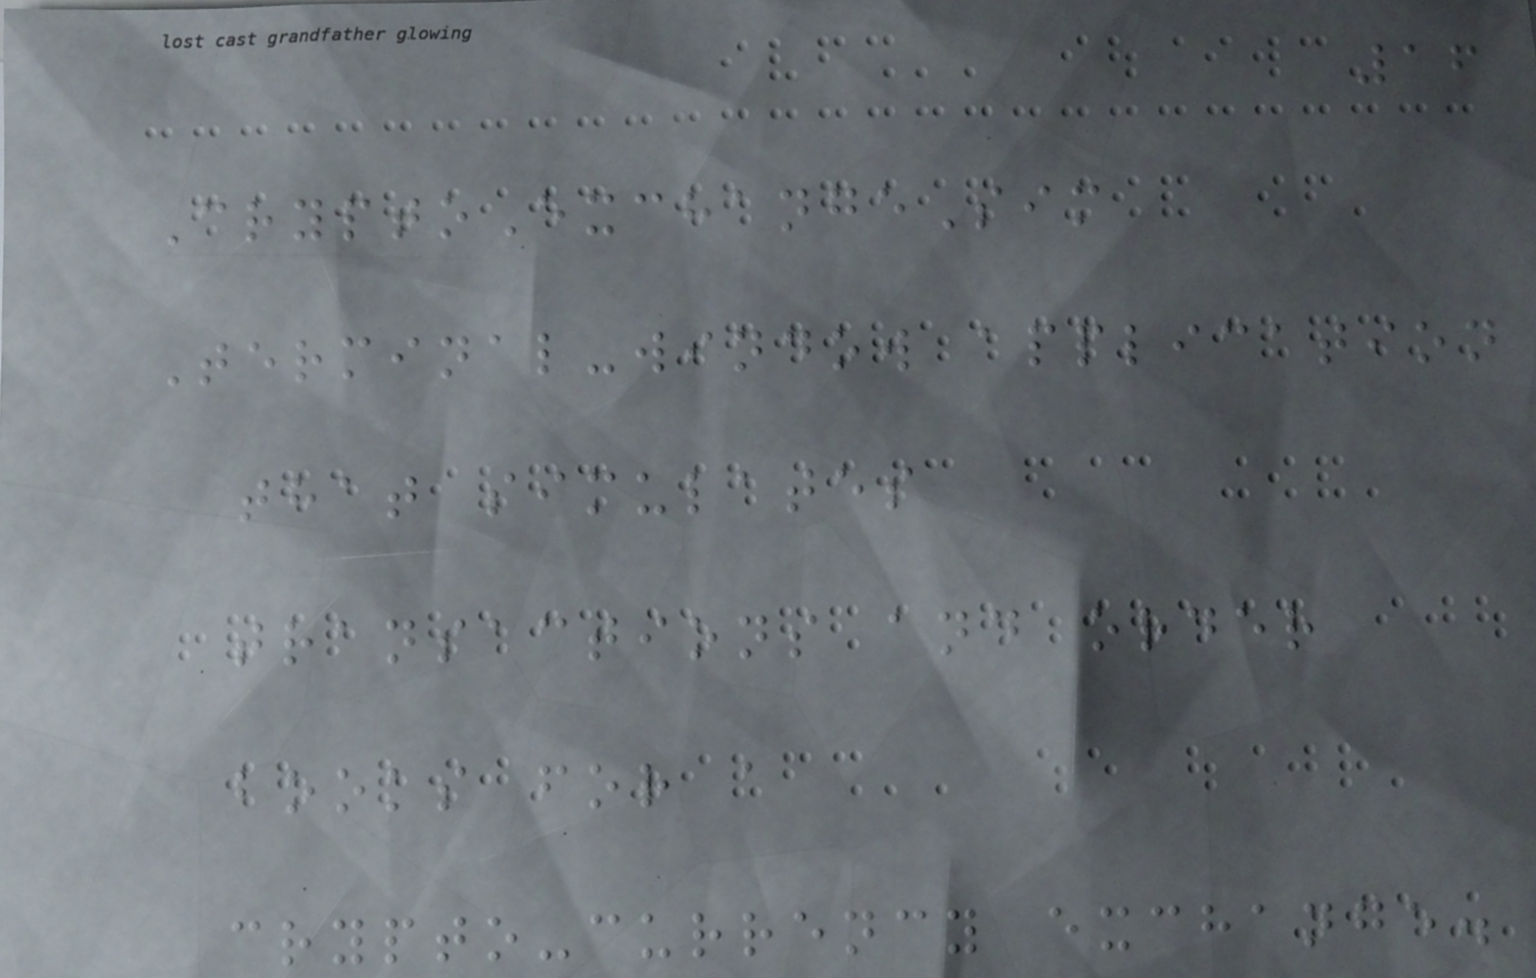16
CryptoExchangeSim
Terminal-window application
that simulates
transactions and order
books for a
crypto-currency exchange.
